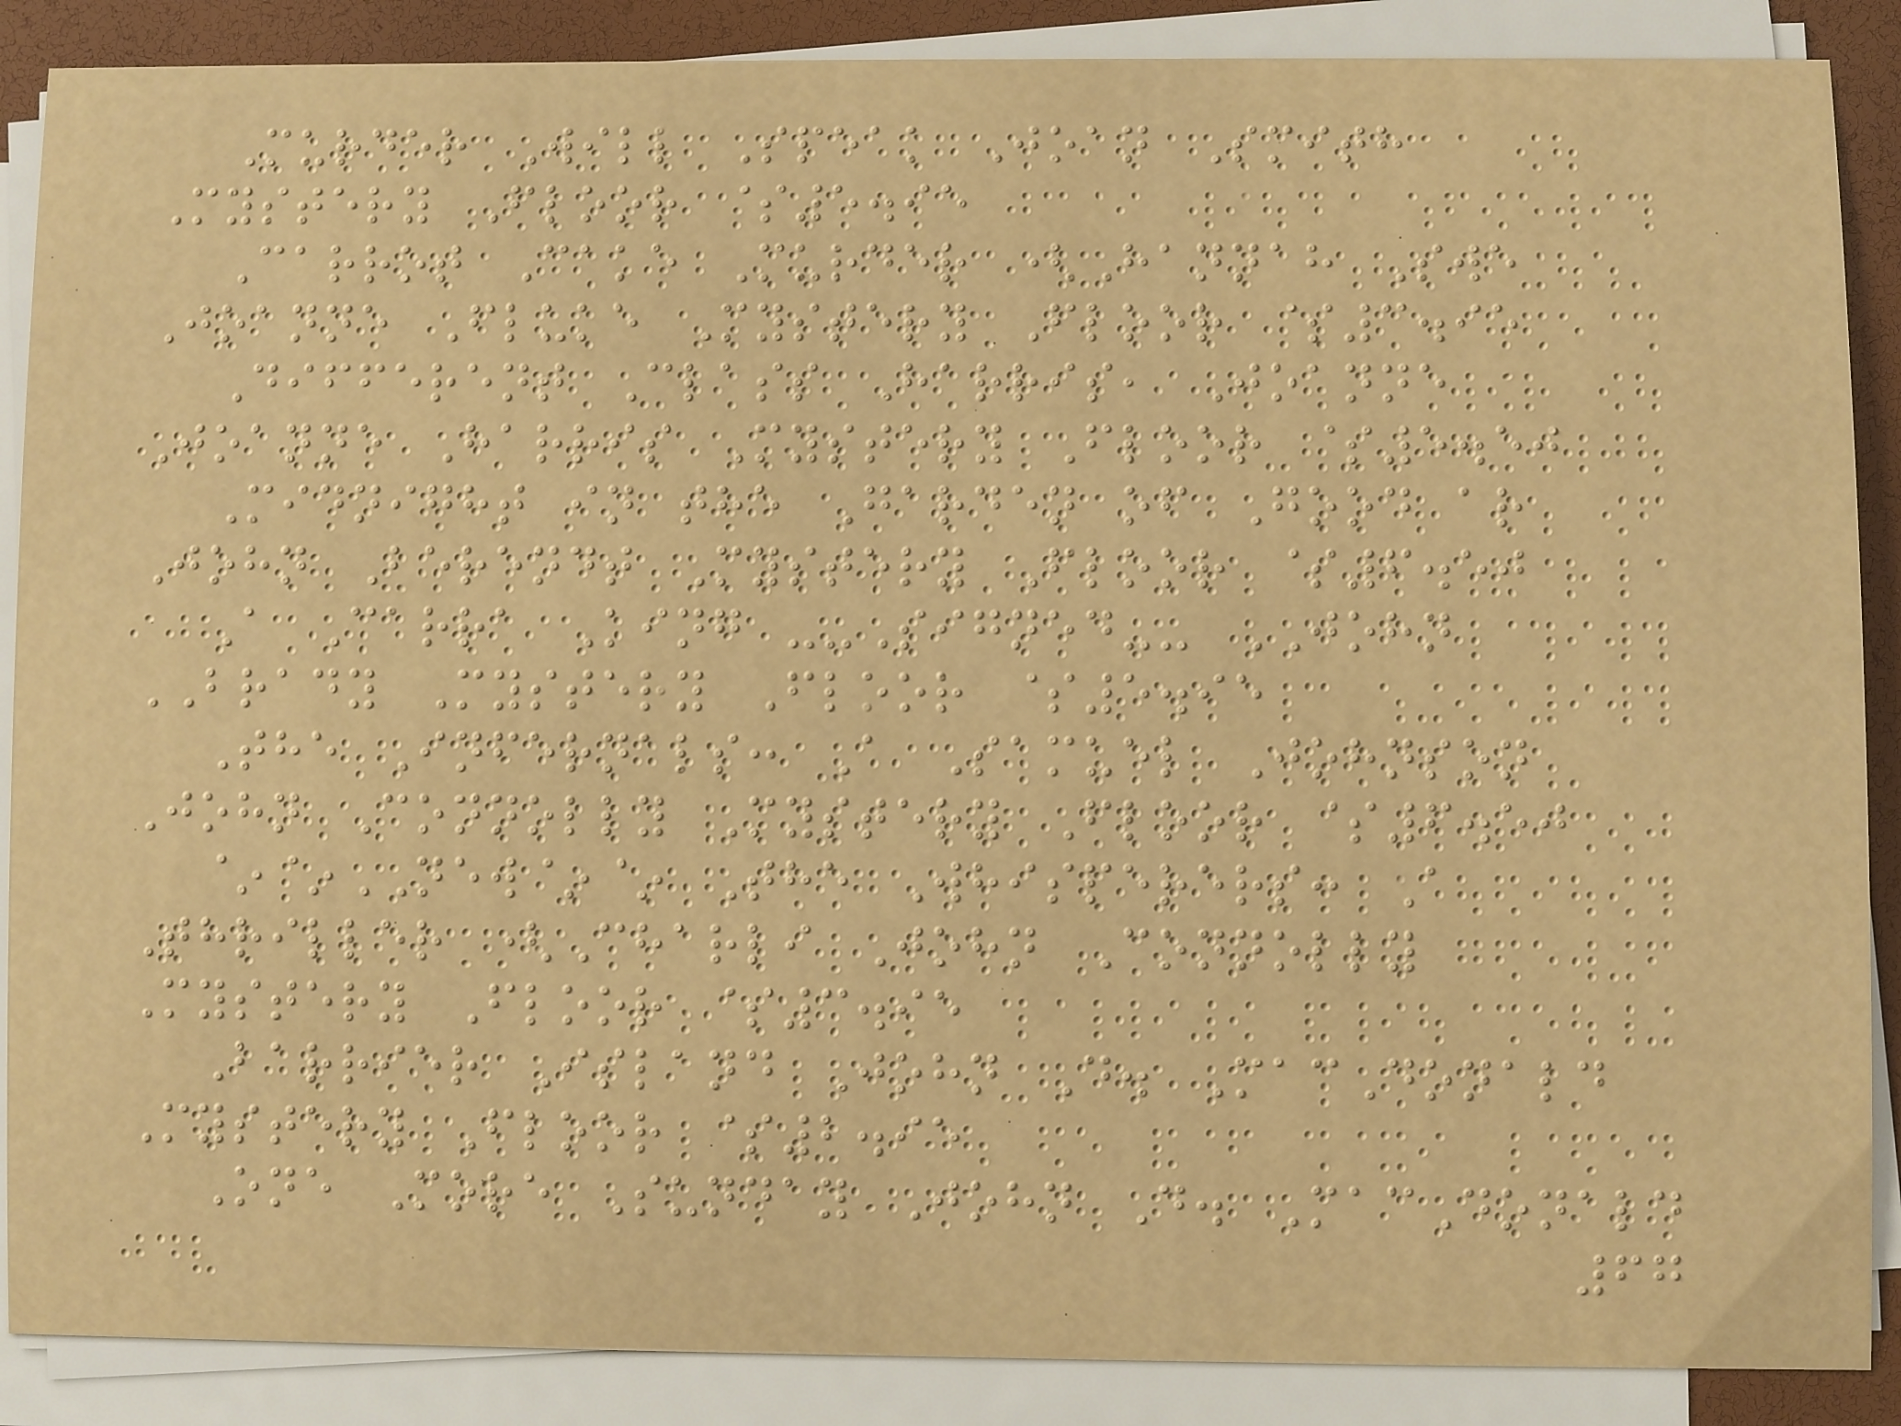Murder Will Speak Joan Smith
Mystery Floor $5.95
Carrot Cake Murder (Hannah Swe
Joanne Fluke Mystery Floor $3.95
Different Class Harris, Joanne
Joanne Harris Mystery Floor $5.50
Midnight in the Garden of Good ar
John Berendt Mystery Floor $6.50
A Carra King --Signed-- JOHN
BRADY Mystery Floor $5.95
The Infernals: A Samuel Johnson
John Connolly Mystery Floor $6.50
~~NEW~~ The Whisperers: A
Thriller (Charli John Connolly
Mystery Floor $3.95
Barrier Island John D. MacDonald
Mystery Floor $2.95
One More Sunday John D. MacDonald
67
